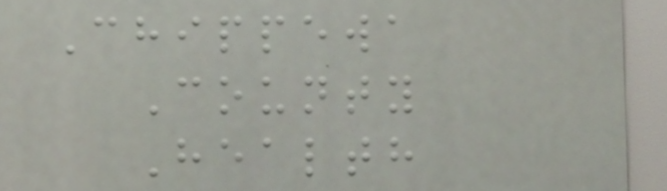Chippewa
County
Health
